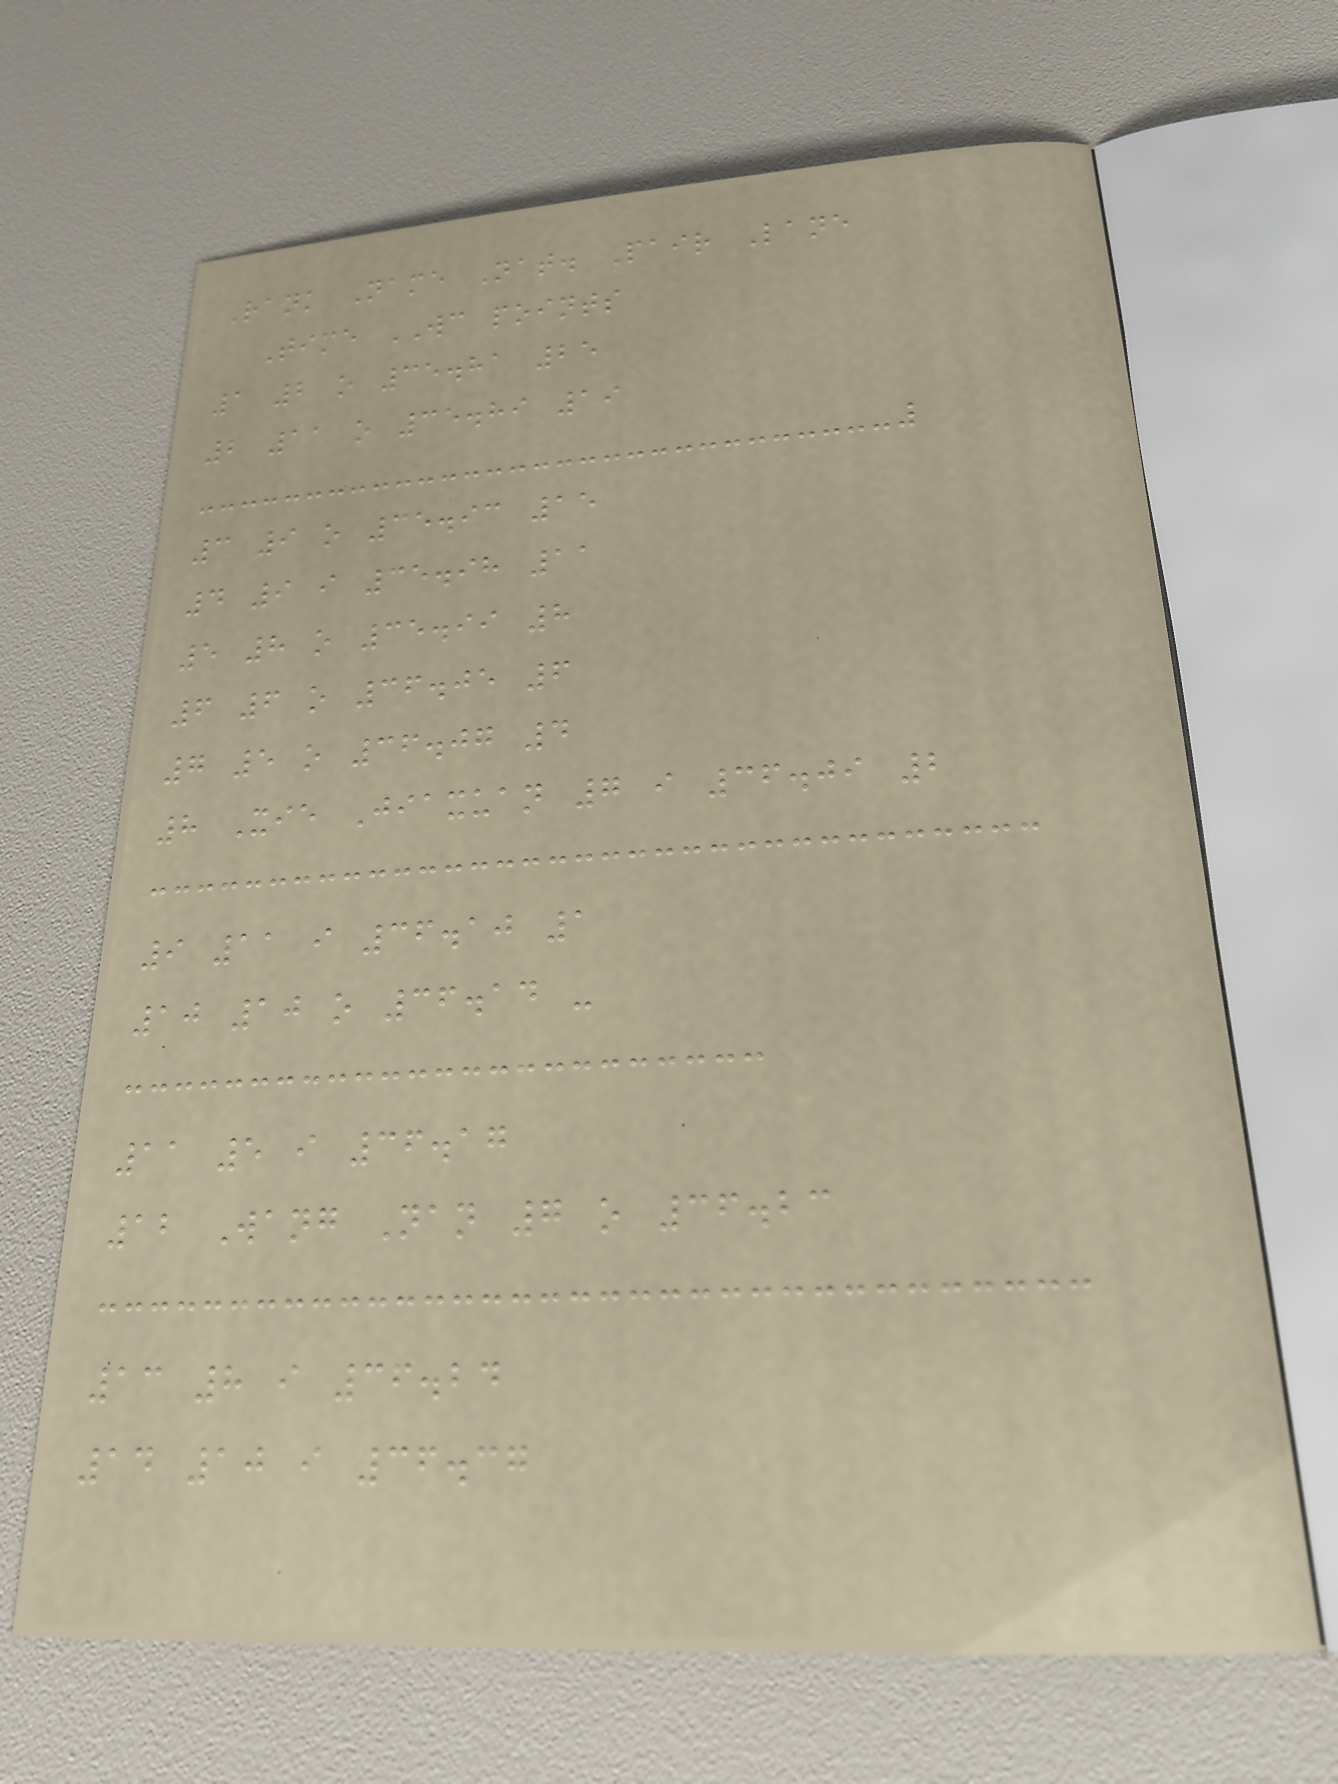Rank Name Nat. Pair Lane
Time WC points
1 2 o 35.81 25
2 11 o 35.89 19
3 9 o 35.93 15
4 9 i 35.98 11
5 8 o 35.99 8
6 6 o 36.05 6
7 5 o 36.07 4
8 Xie Jiaxuan 7 i 36.09 2
9 11 i 36.10 1
10 10 o 36.14 -
11 5 i 36.17
12 Wang Nan 7 o 36.23
13 8 i 36.24
14 10 i 36.37
